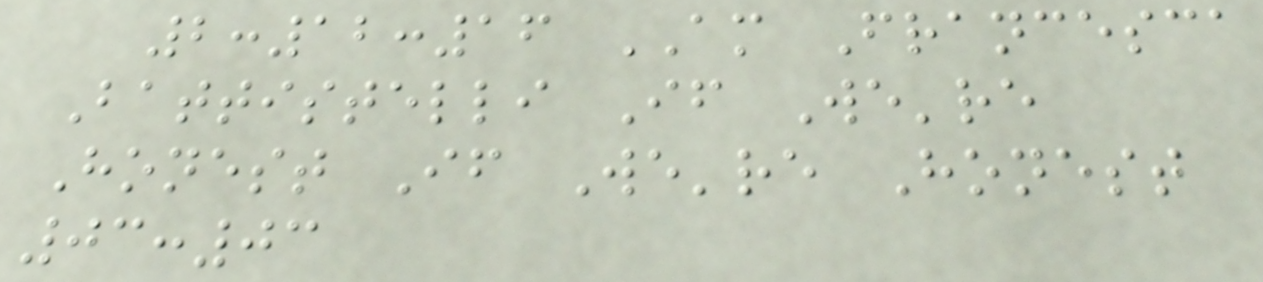2:12:16 AM Francesca
Battistelli If We're
Honest If We're Honest
03:03
